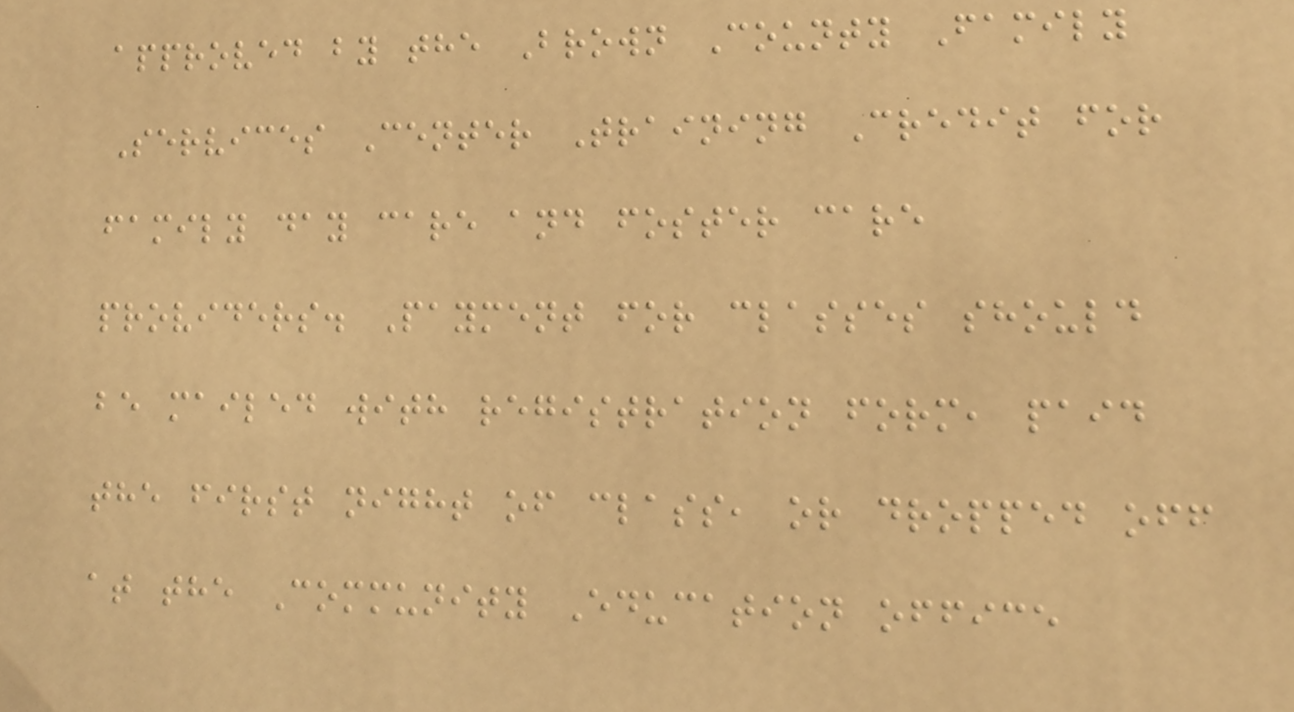approved by the Brown County Family
Services Center Training Credit for
family day care and foster care
providers. Payment for classes should
be mailed with registration form, paid
the first night of class, or dropped off
at the Community Education office
